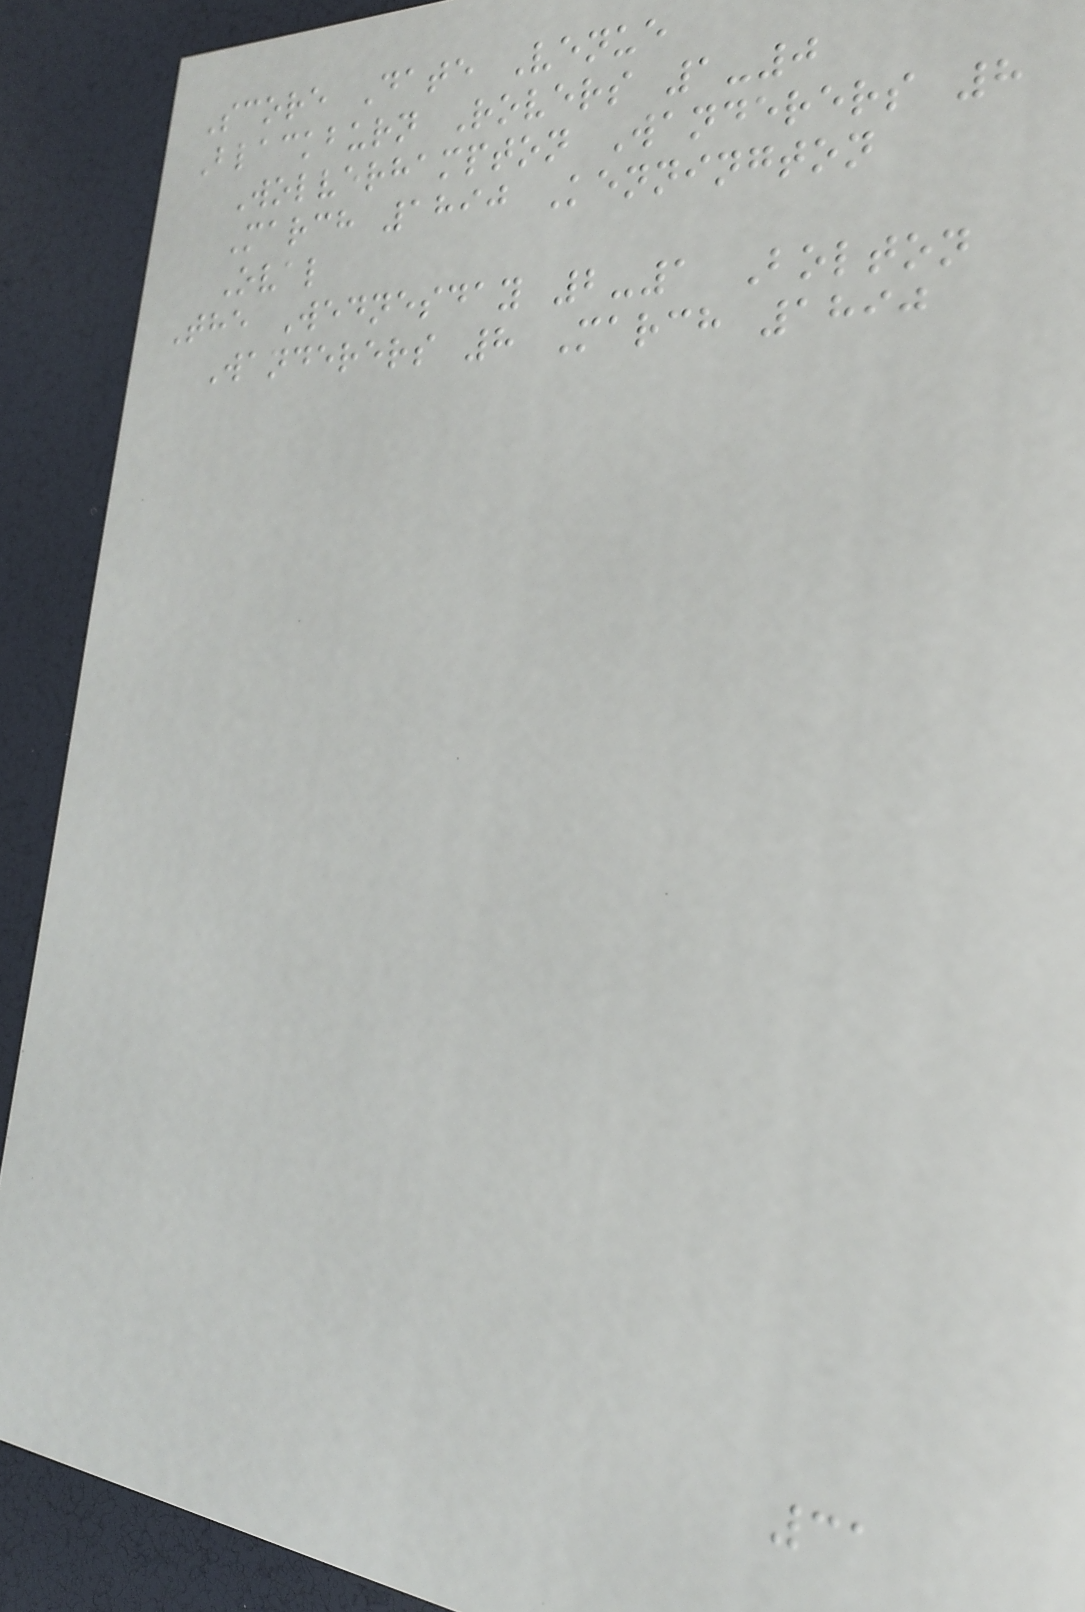Score Date Venue
Blackburn Rovers 1-0
Wolverhampton Wanderers 8
March 1890 Kennington
Oval
The Wednesday 2-1 Bolton
Wanderers 8 March 1890
31
